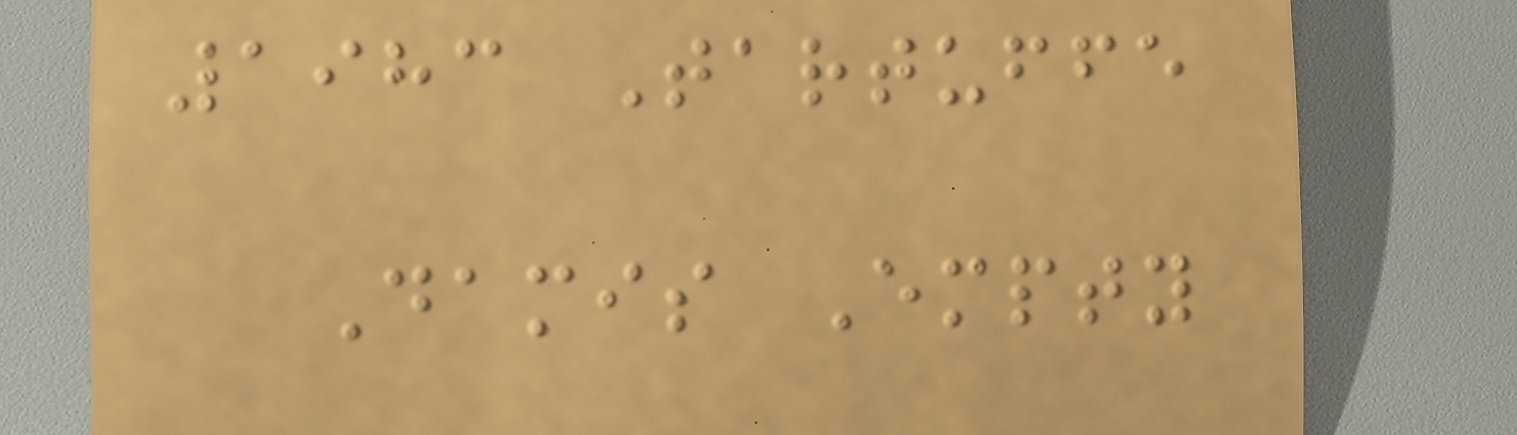1983 Tartuffe
Damis Empty
